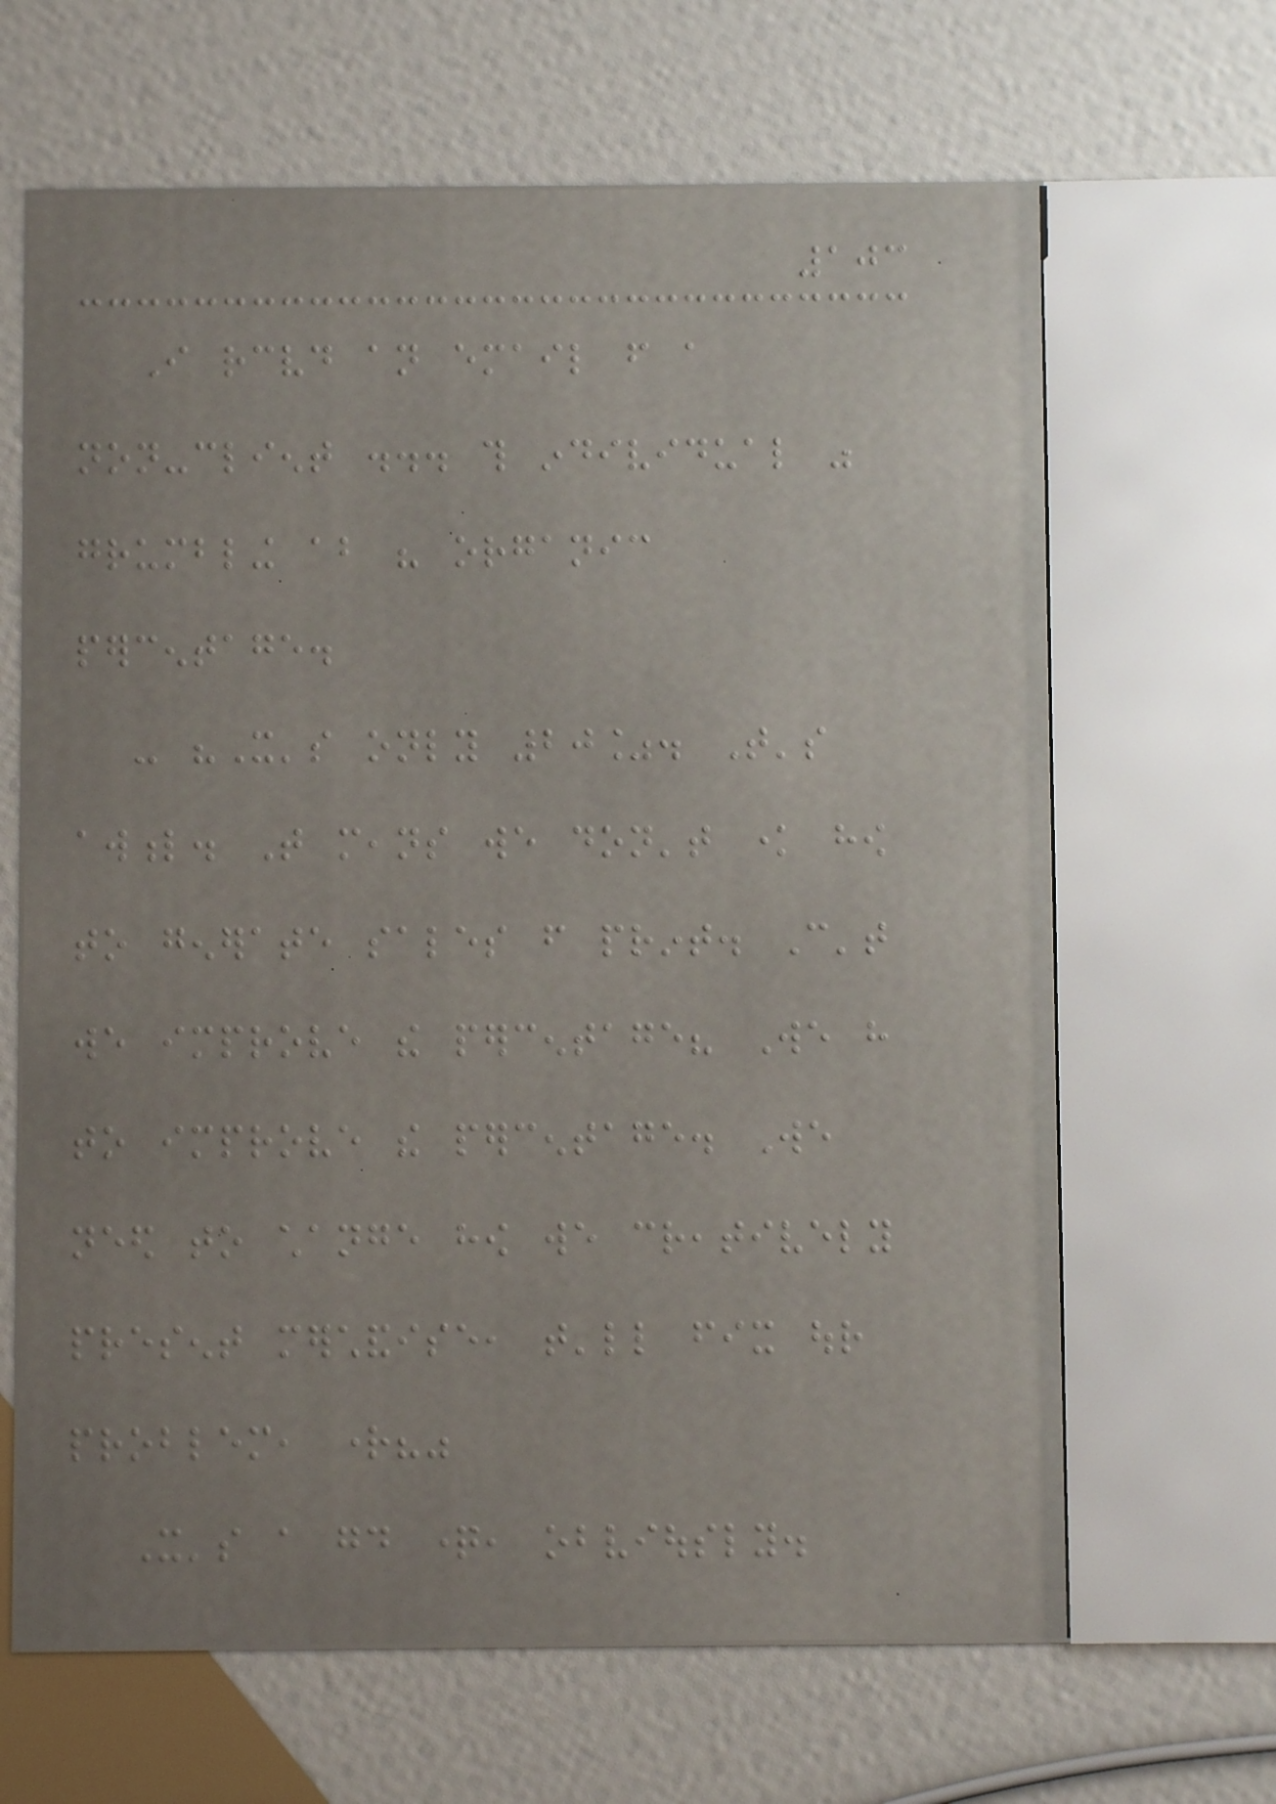103
I received an email from a
non-client ... this individual was
grumbling about his organic
percentage.
- "It's only 20%. That's
awful. That means we don't know how
to generate sales from print. Can't
we improve the percentage? We have
to improve the percentage. We
need to change how we creatively
present merchandise, that'll fix our
problem, right?"
It's a good question, obviously.
